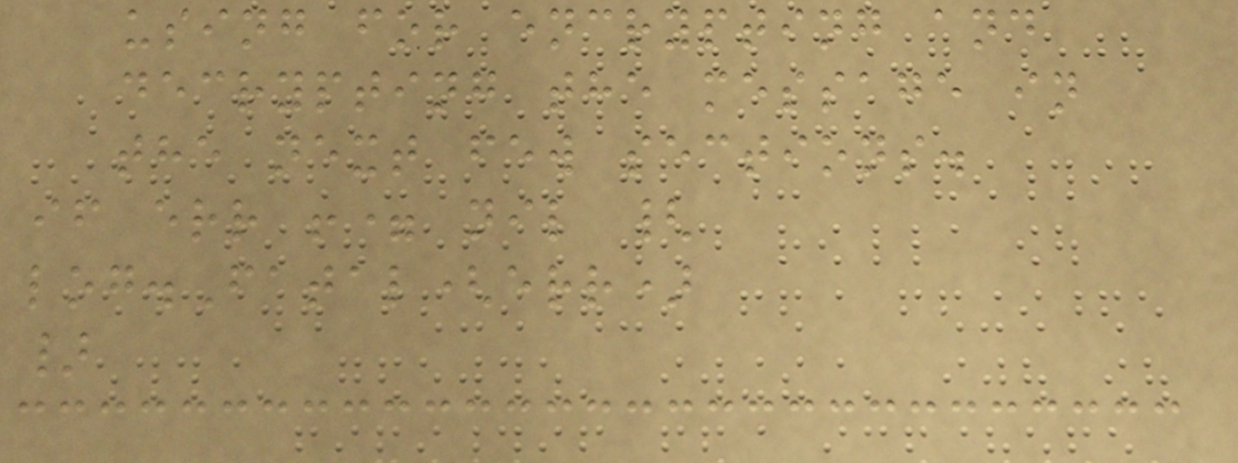using for encrypting and
decrypting the message in
the next few sections.
if err != nil {
log.Fatal(err)
}
